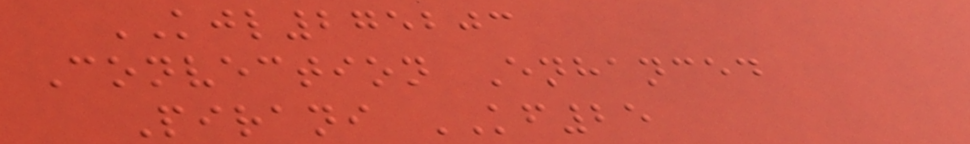KJL275203
Convection Enhanced
Pirani KF25
